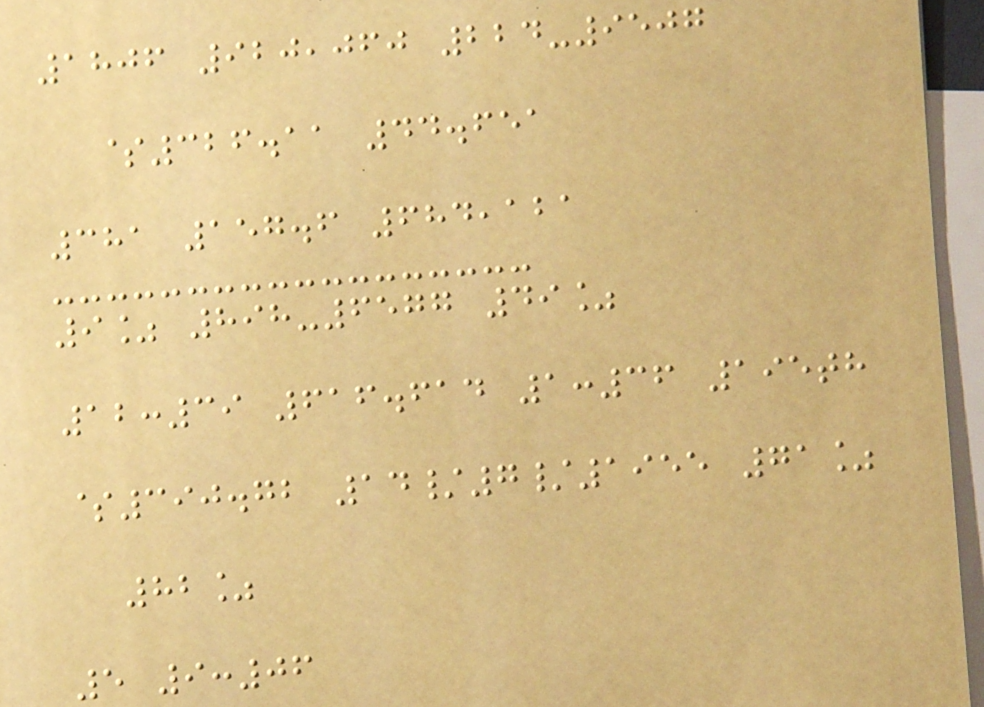1806 920,060 224-9507
$326.11 44.651
381 157.6 684,121
9% 898-6577 49%
12:39 616.614 1:36 195th
$390.72 14/7/1955 71%
82%
5 9:06
